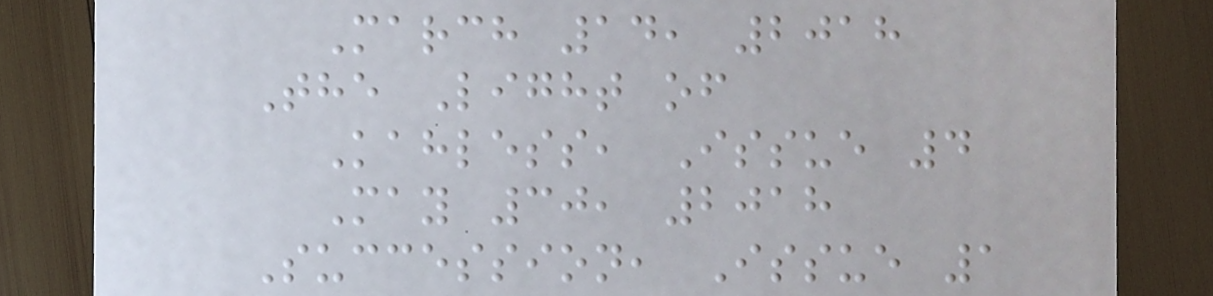March 14, 2018
The Light of
Kahless, Issue 4
May 30, 2018
Succession, Issue 1
